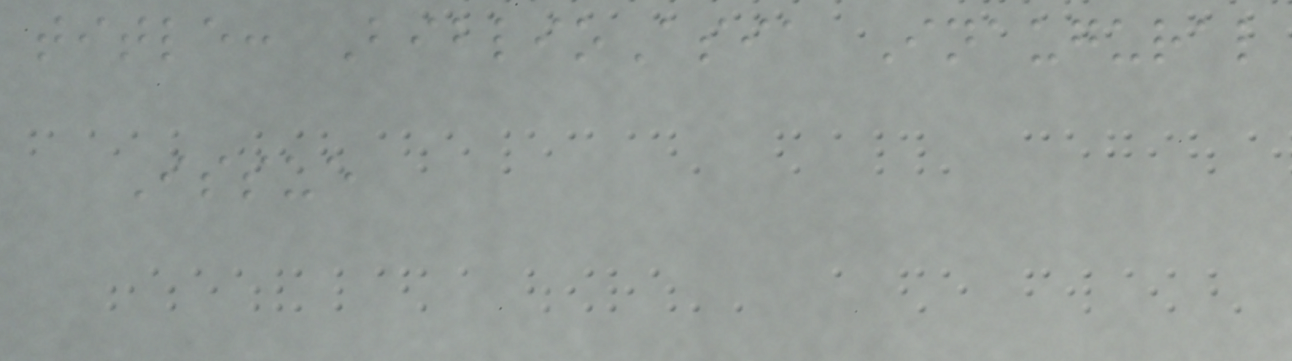title: BiblioAsia Inaugural
Issue
